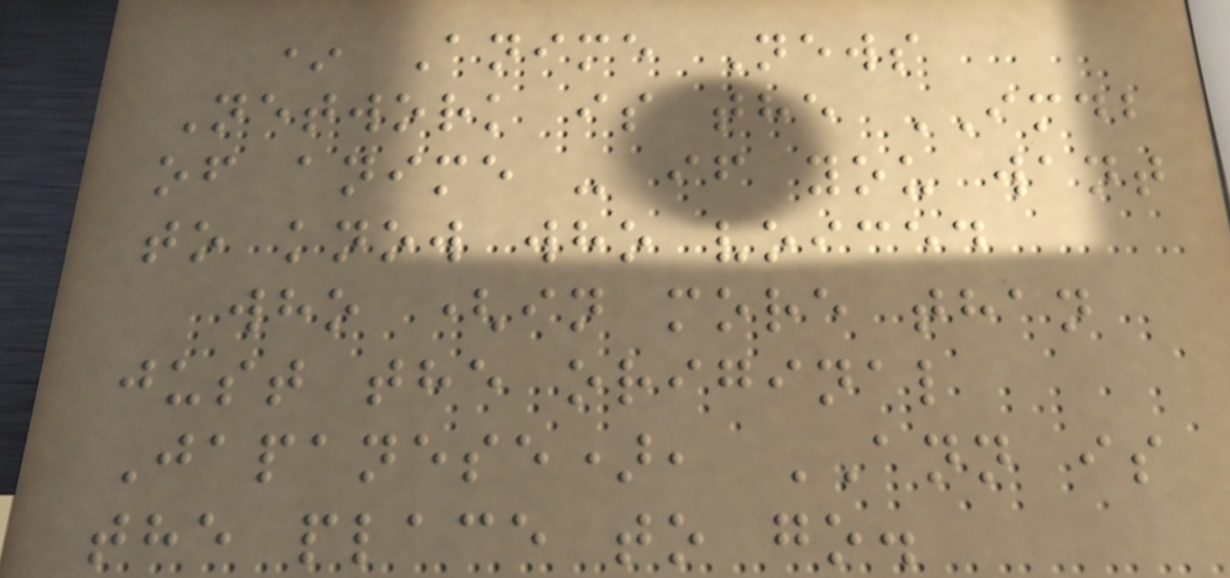* Anime News
Network is the IMDB
of anime - if you want
to know who voiced
who (in more than
just the original
Japanese), ANN is
the place to go.
